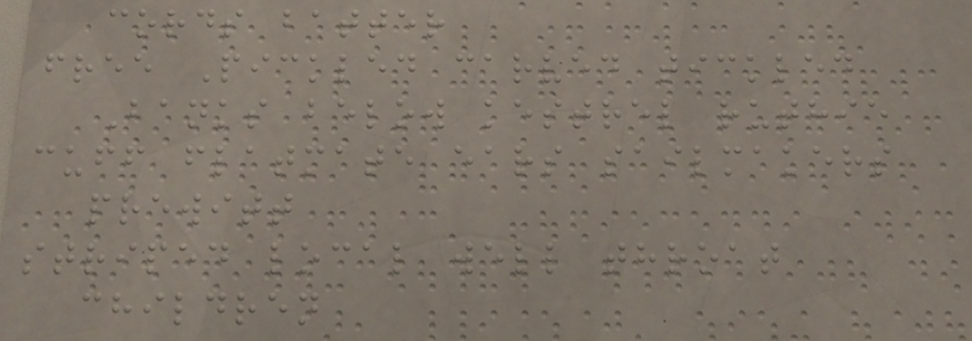cords batter
free Pickled carved tickled
Banks below kestrel ruthie
cuff flatmate ears sailmakers
prewitt
striped local well throat
children
